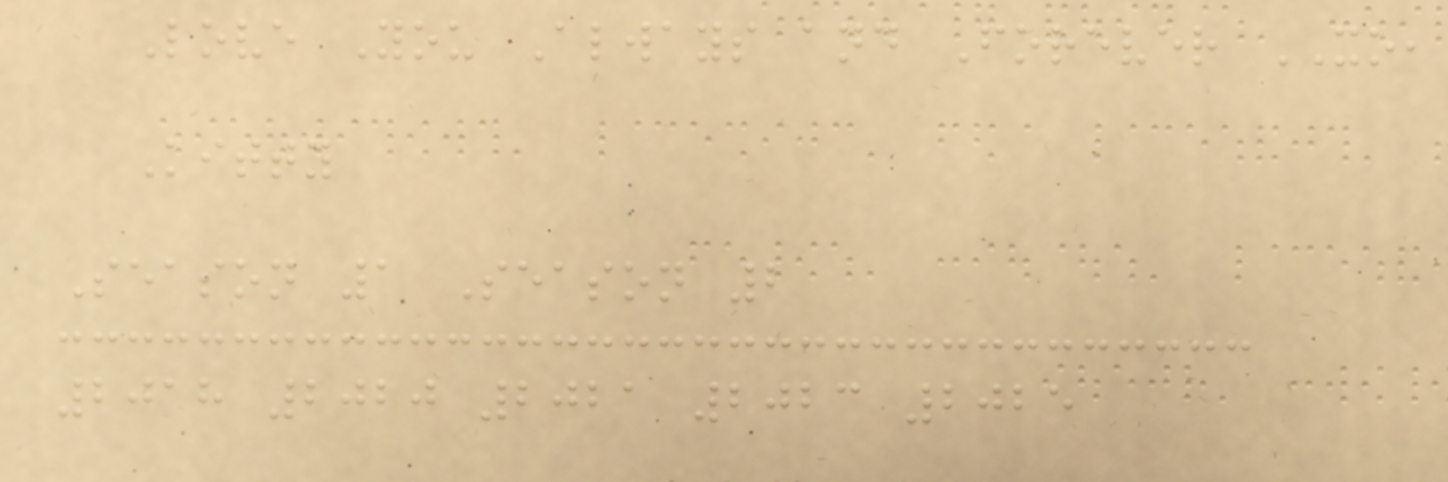Love You Always and Forever XO,
Kitty
Season 1 Season 2
2018 2020 2021 2023 2025
